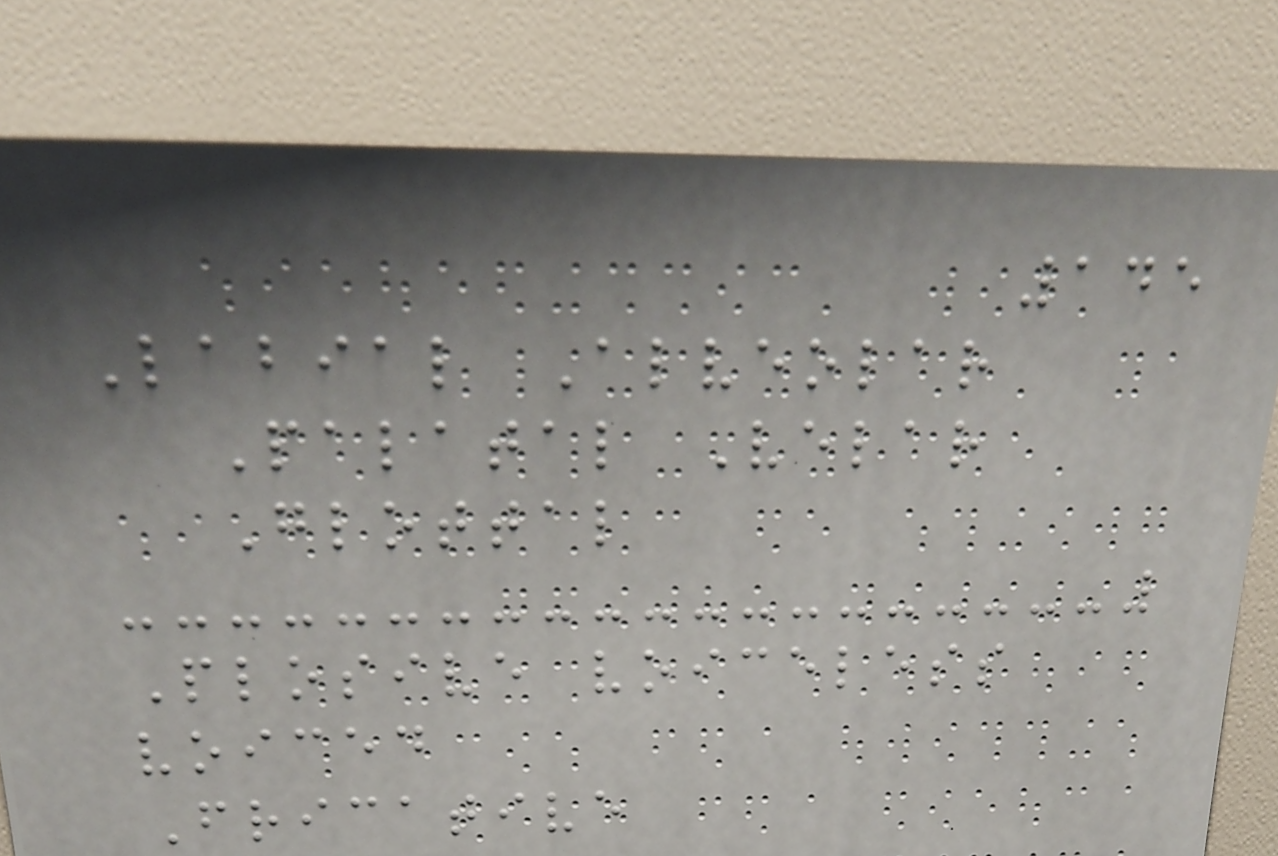145
Labial Alveolar
Palatal Velar
Glottal
Plosive voiceless
voiced
Fricative
